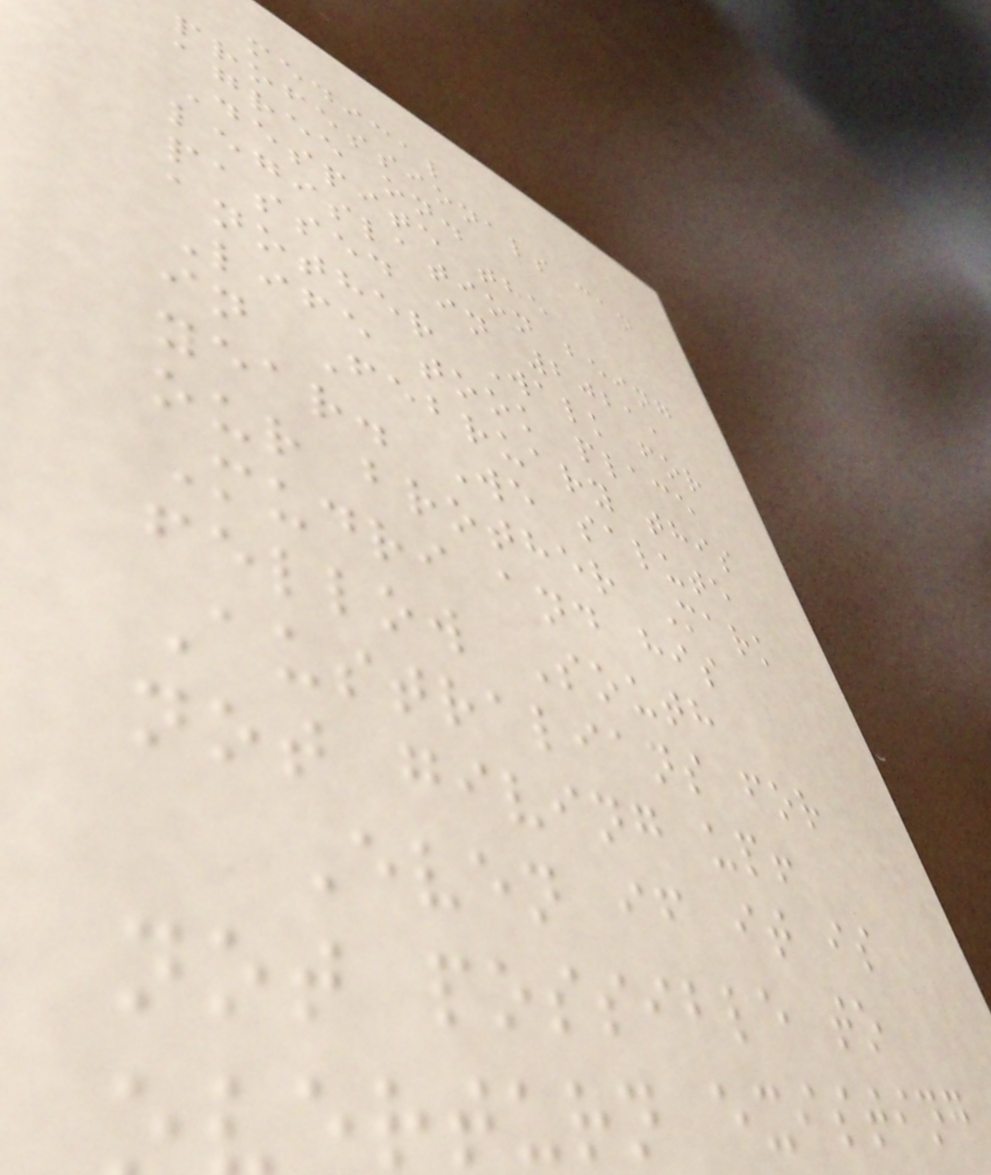medical
professionals can
agree on.
Despite the
legislation being
passed in 2021,
another Walk for
Life took place
in February this
year. We salute
our brother Mark
Mudri and his
fellow South
Australians for
not giving up!
Even if it is
not possible to
overturn existing
